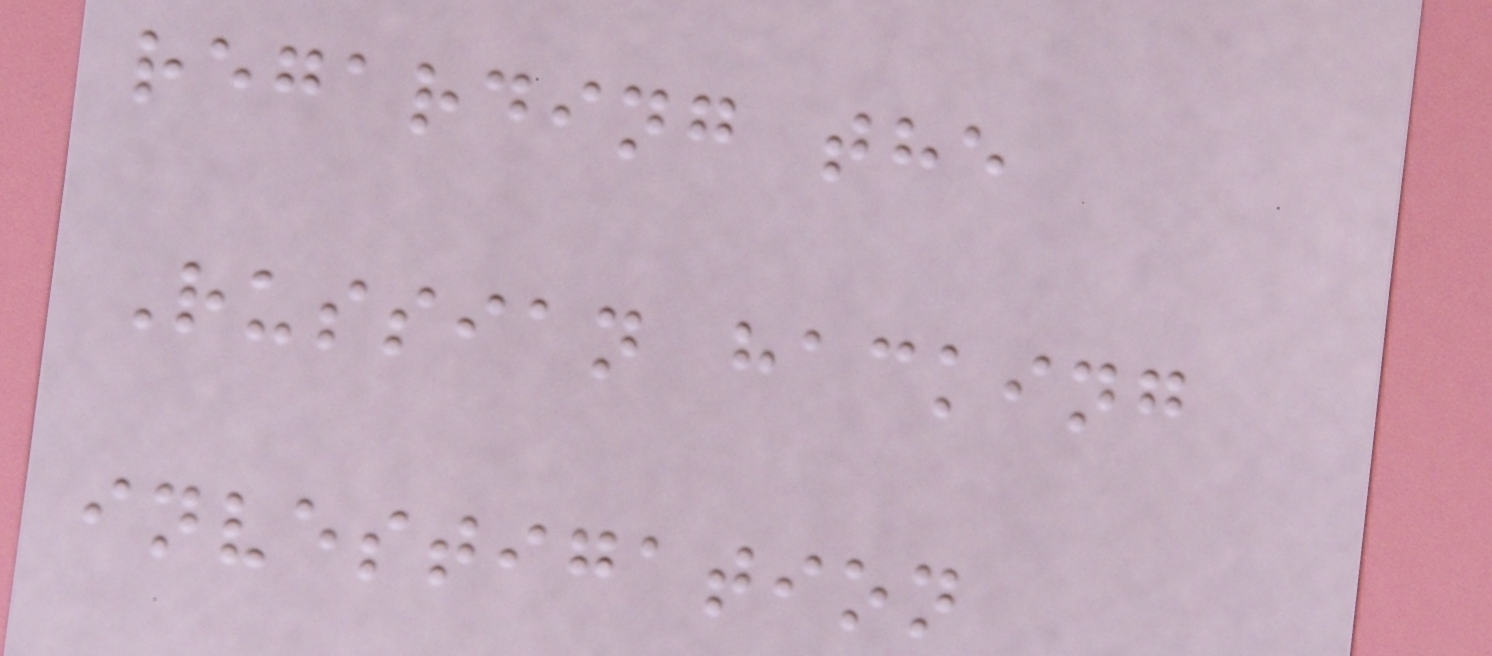regarding the
Russian hacking
investigation
